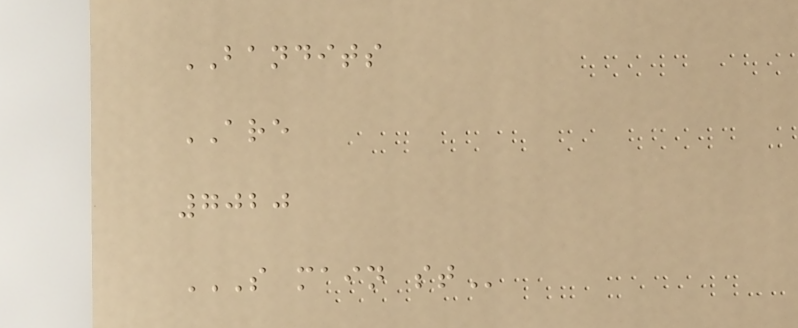BANDITS
ARE
7020
S MAIN ST
